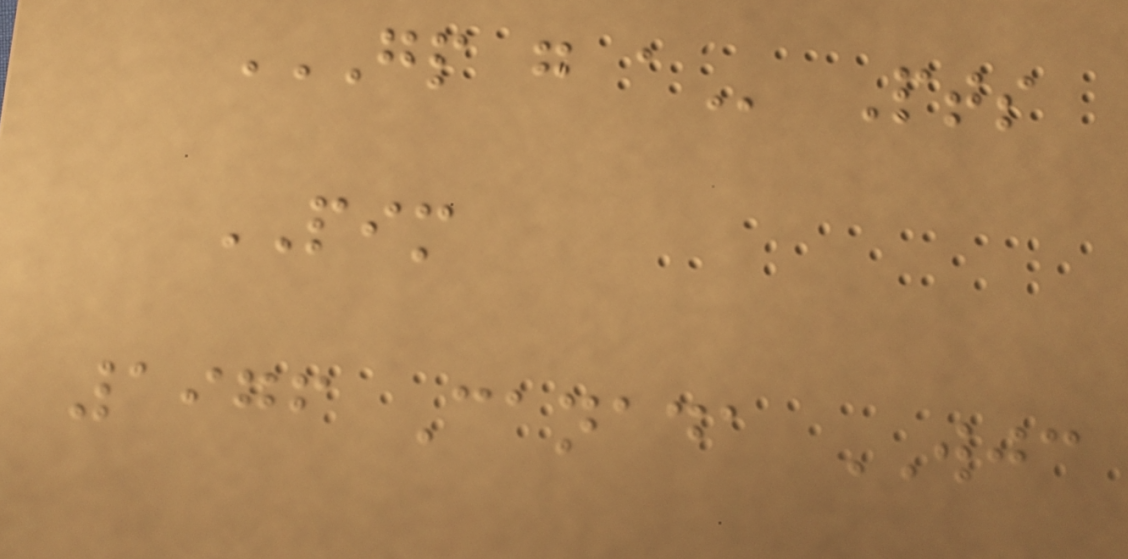GP G A Pts
PIM
1976 Canada WJC
